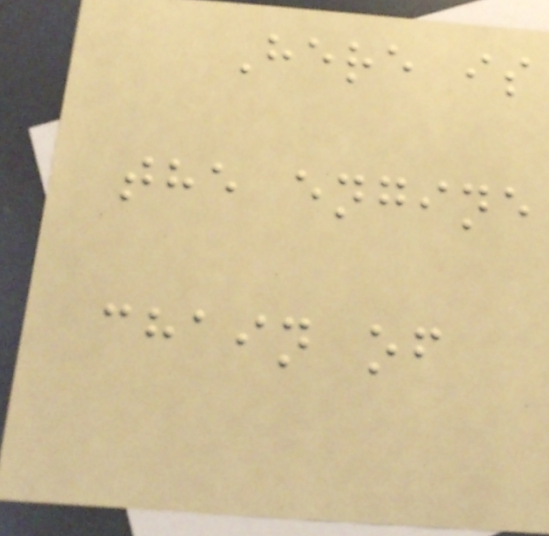Here is
the engine
chain of
